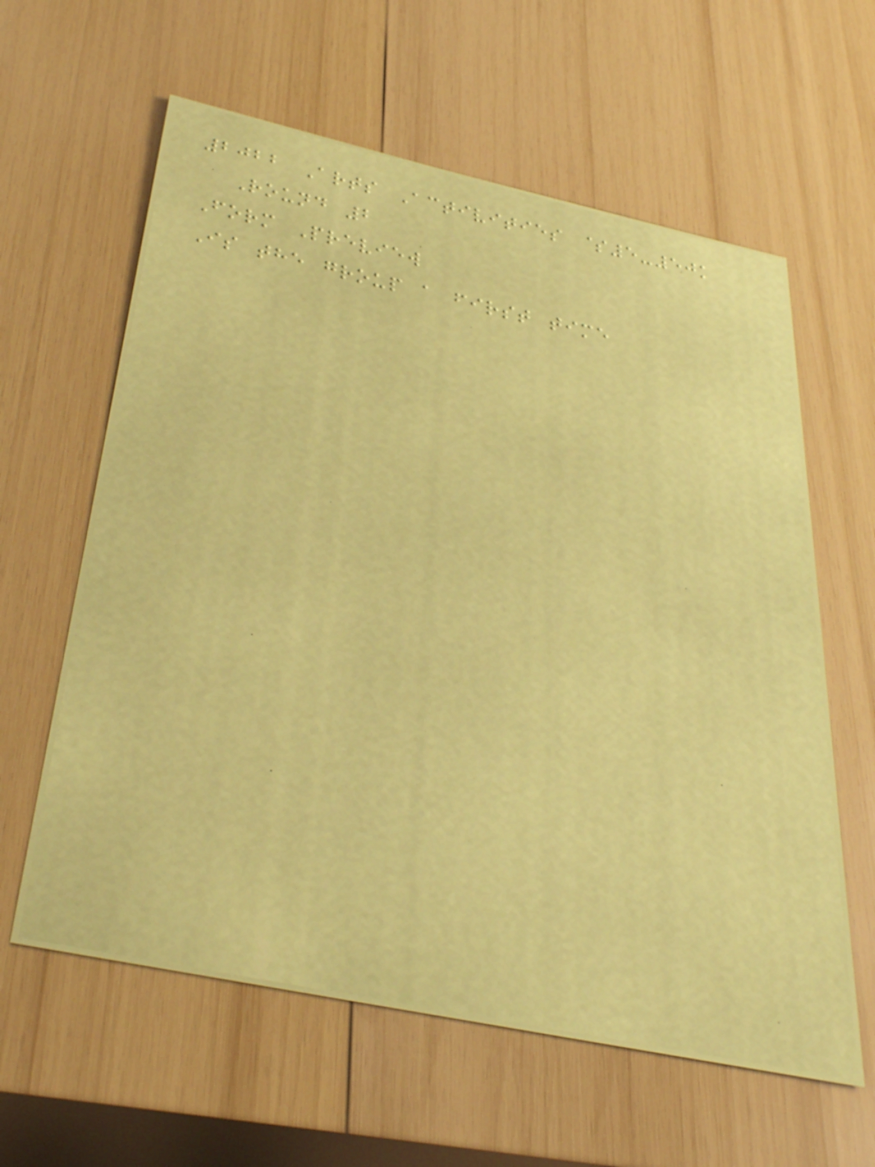2022 Arts Activities $5-50k
Round 2
Form Preview
Is the group a first time
